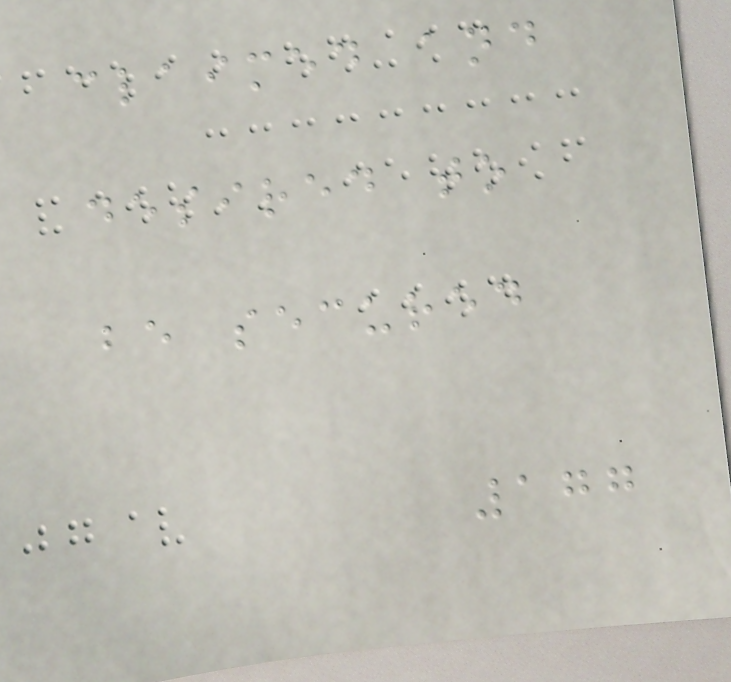claimed and
desired to
be secured
177
